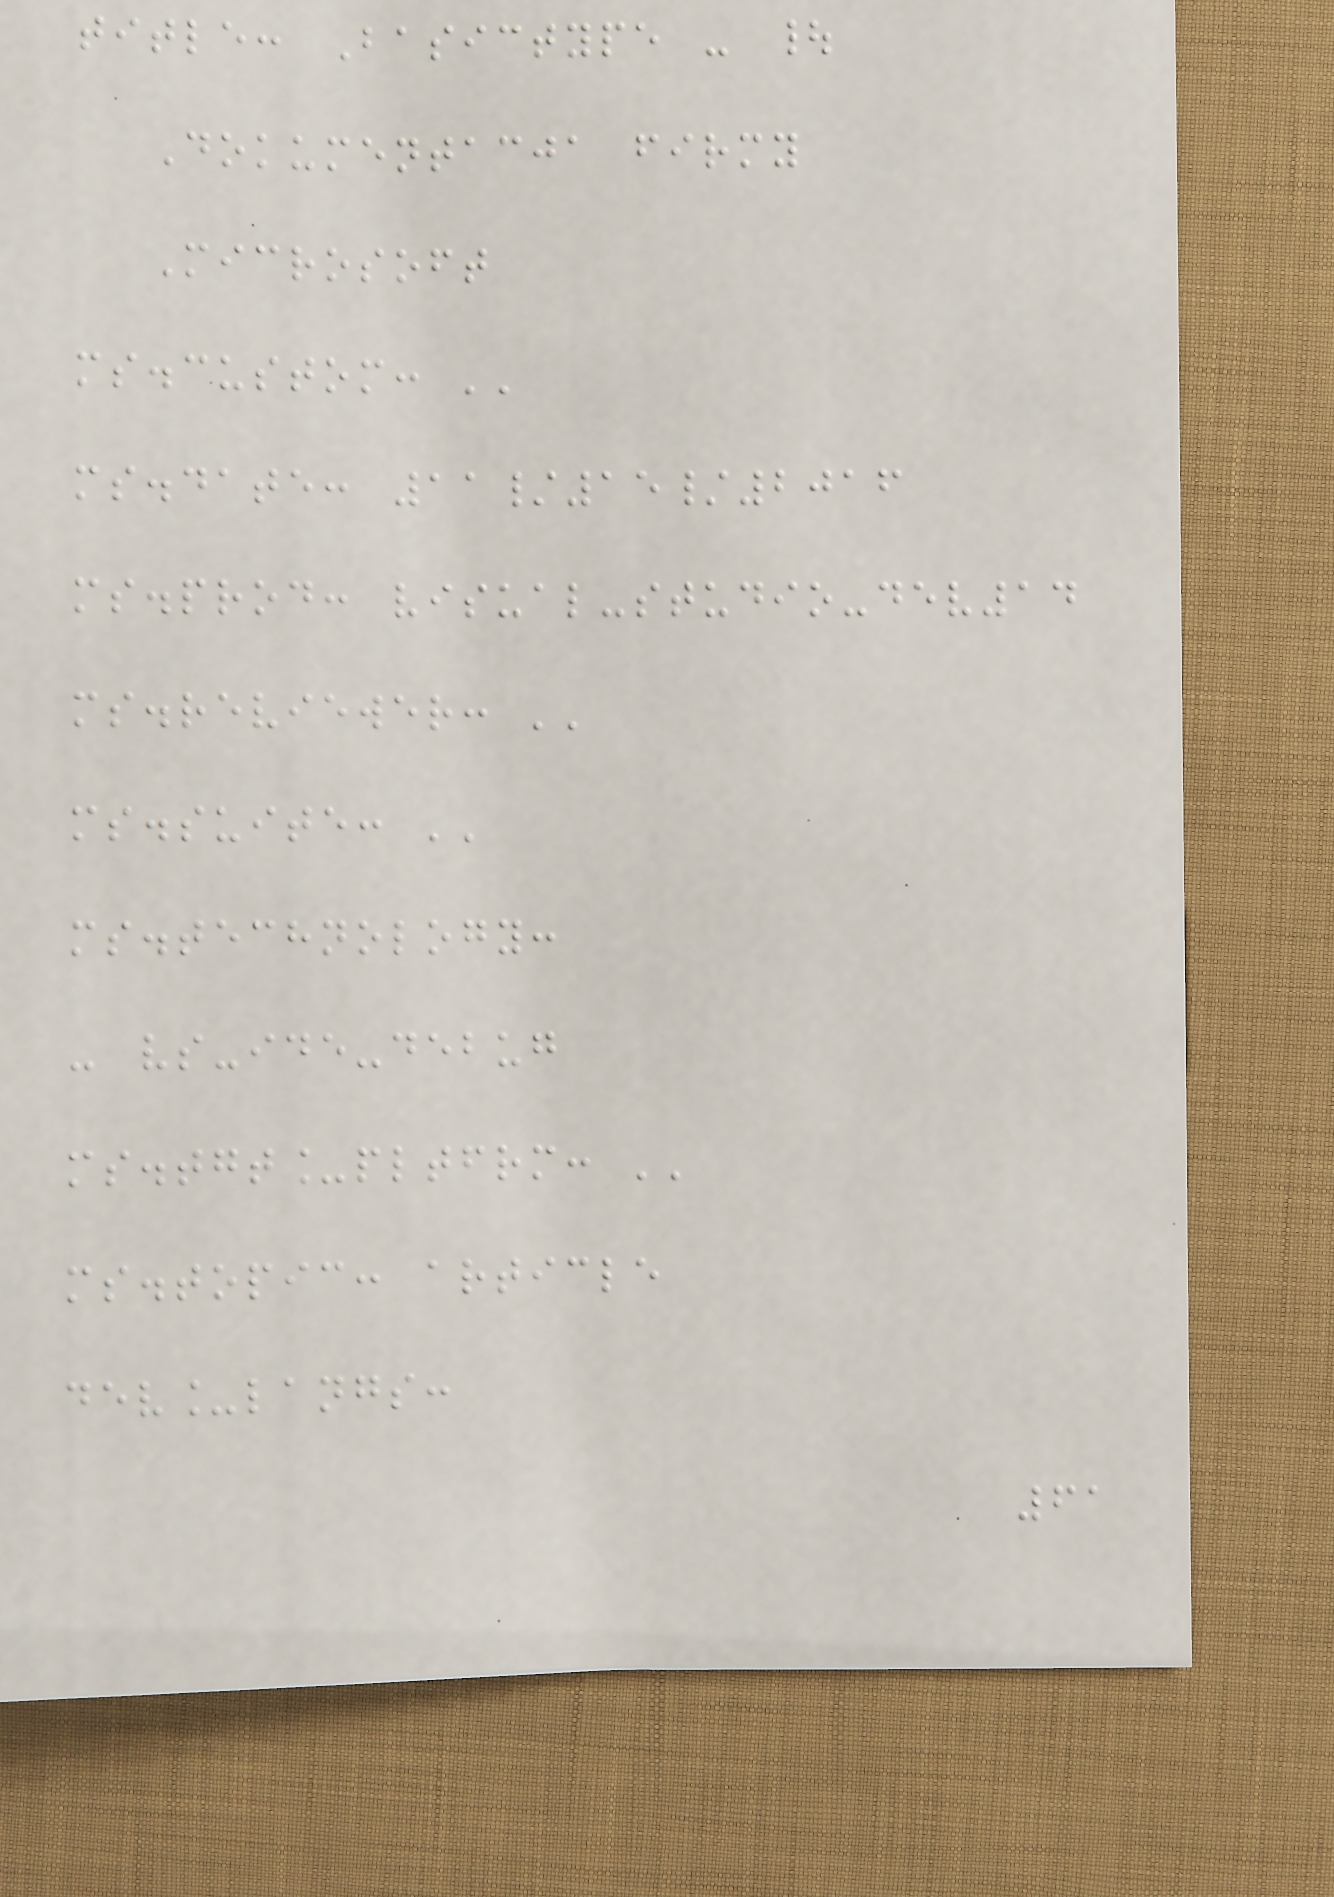title: Basictype - |
Dokumentacja firmy
Microsoft
ms.custom: ''
ms.date: 11/15/2016
ms.prod: visual-studio-dev14
ms.reviewer: ''
ms.suite: ''
ms.technology:
- vs-ide-debug
ms.tgt_pltfrm: ''
ms.topic: article
dev_langs:
61
